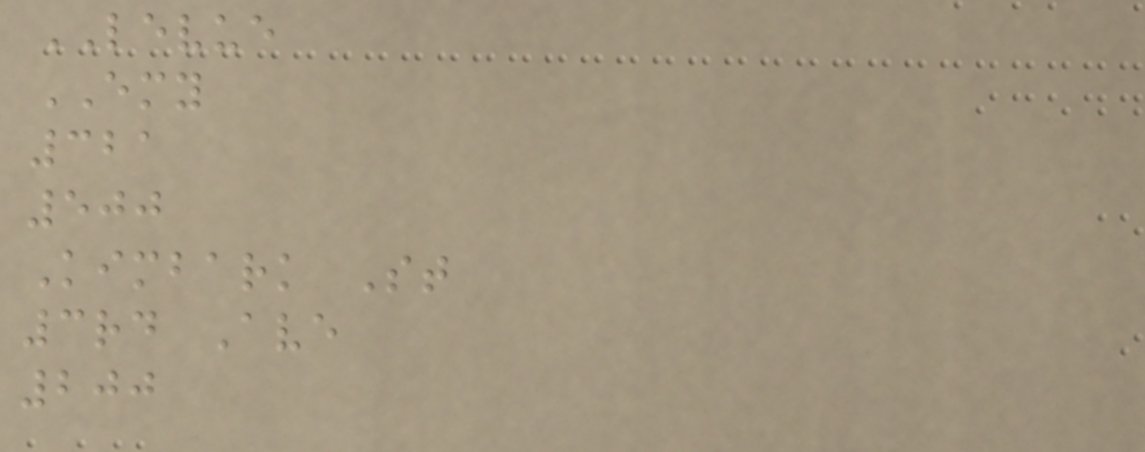LEVUE
EMY
321
500
Kimbark St
3rd Ave
200
